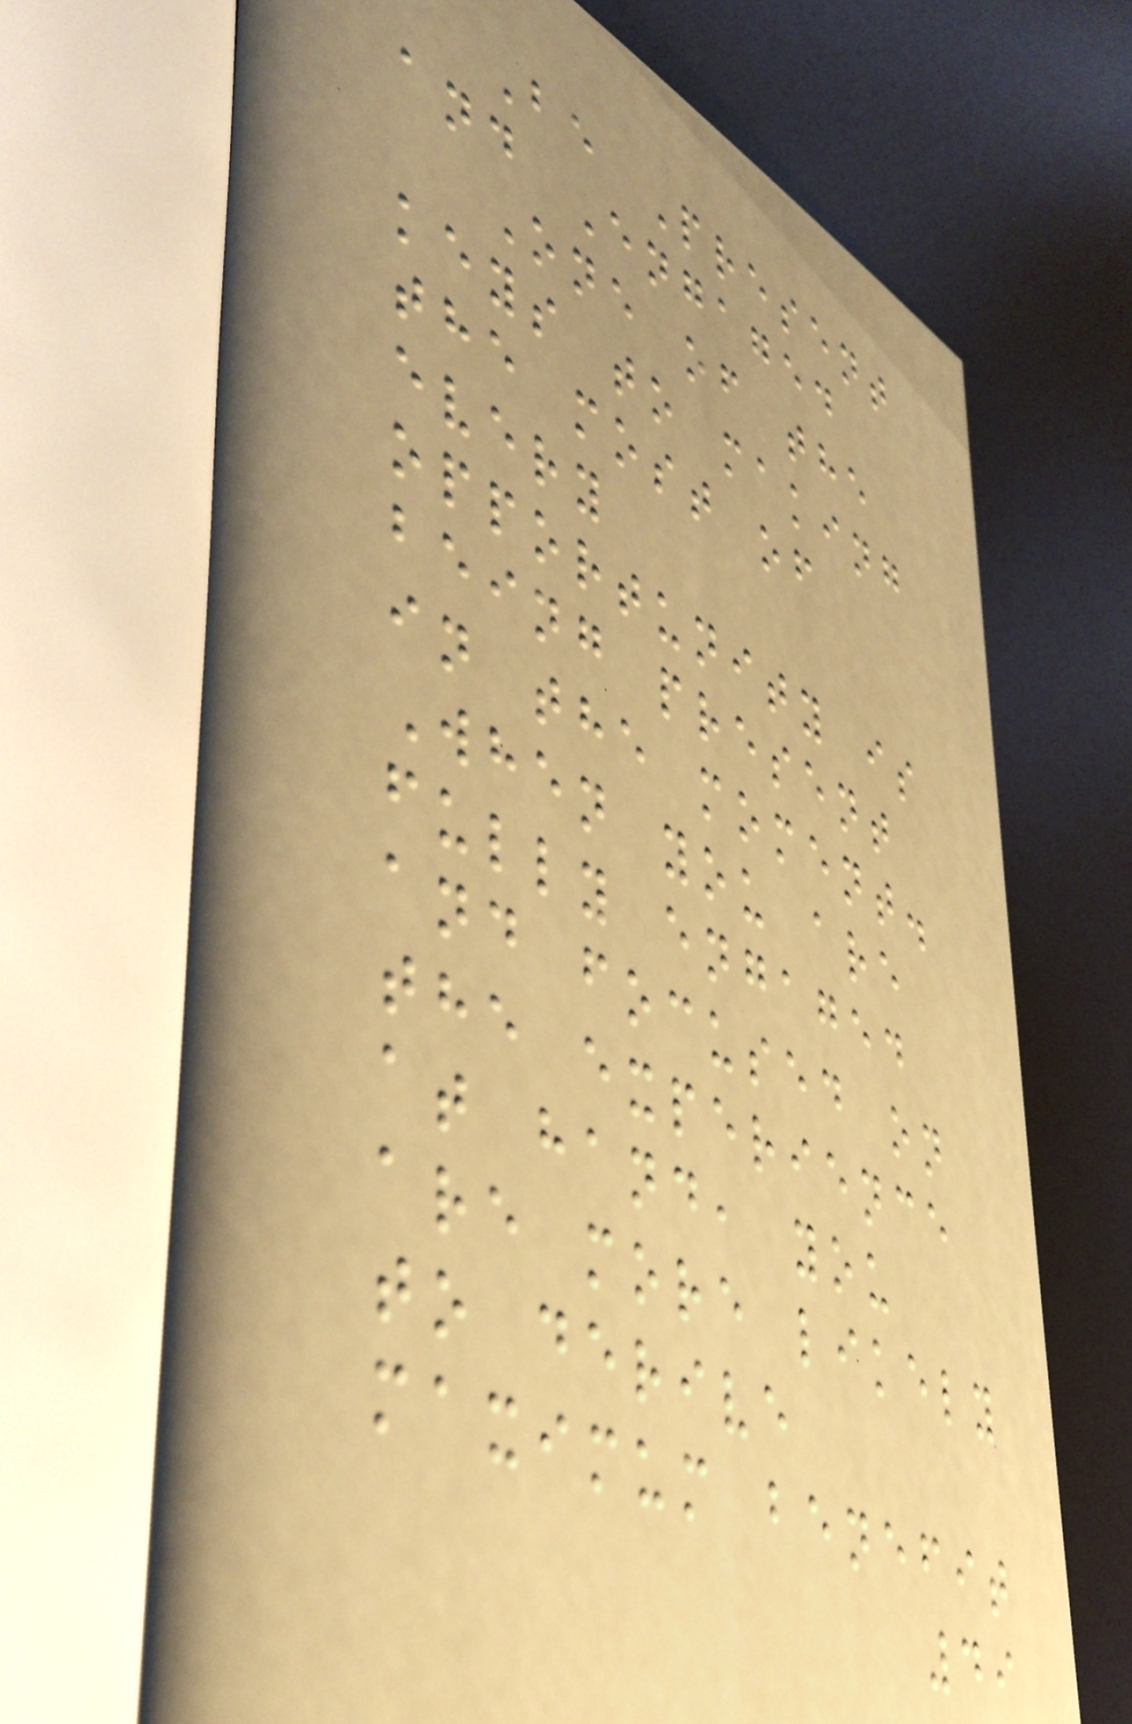Be Present
and Engaged
One of the
keys to making
the most of
every
opportunity is
being present
in the moment.
When you are
fully engaged
and focused on
the experience
at hand, you
are more likely
to derive
maximum benefit
49
